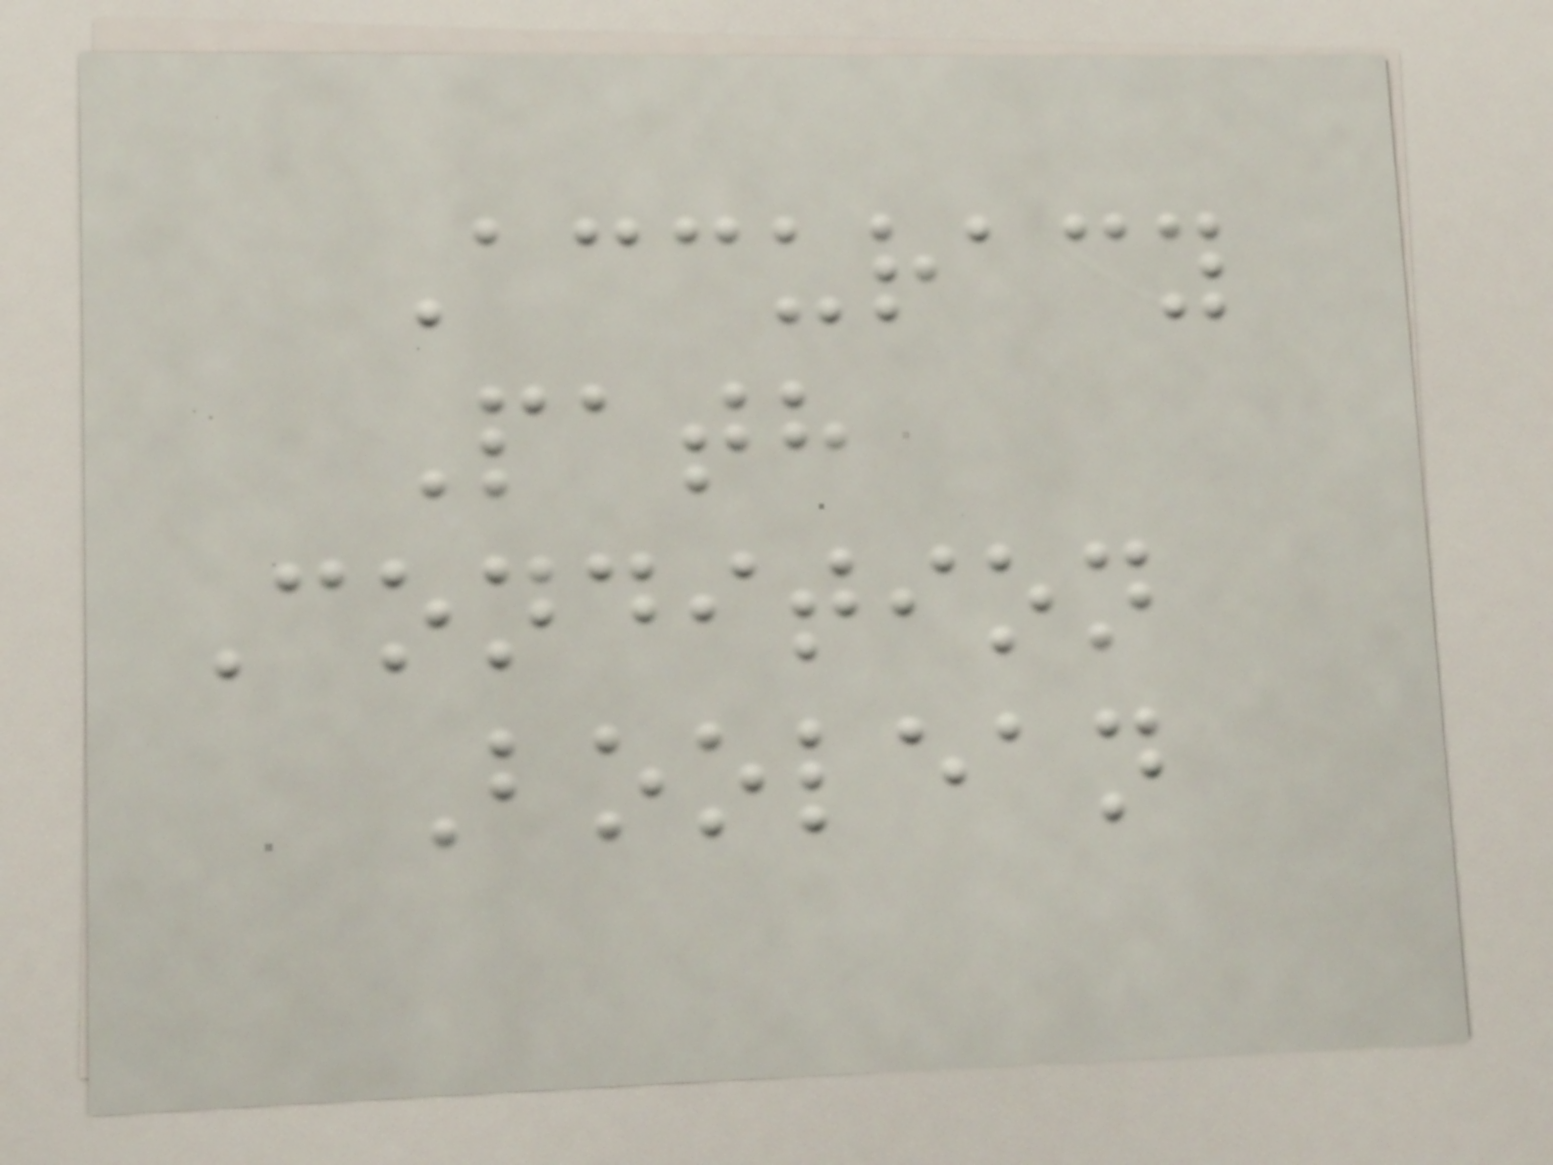Accuracy
Path
Condition
Boolean
